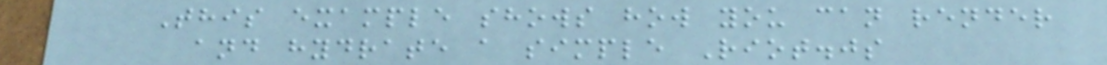This example shows how you can render
and hydrate a simple Riot.js
